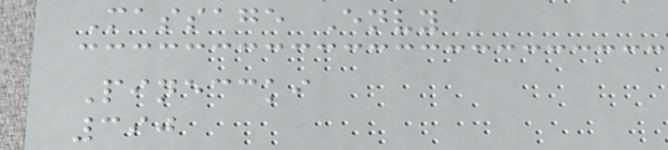Massage Envy
Pineccki
390
